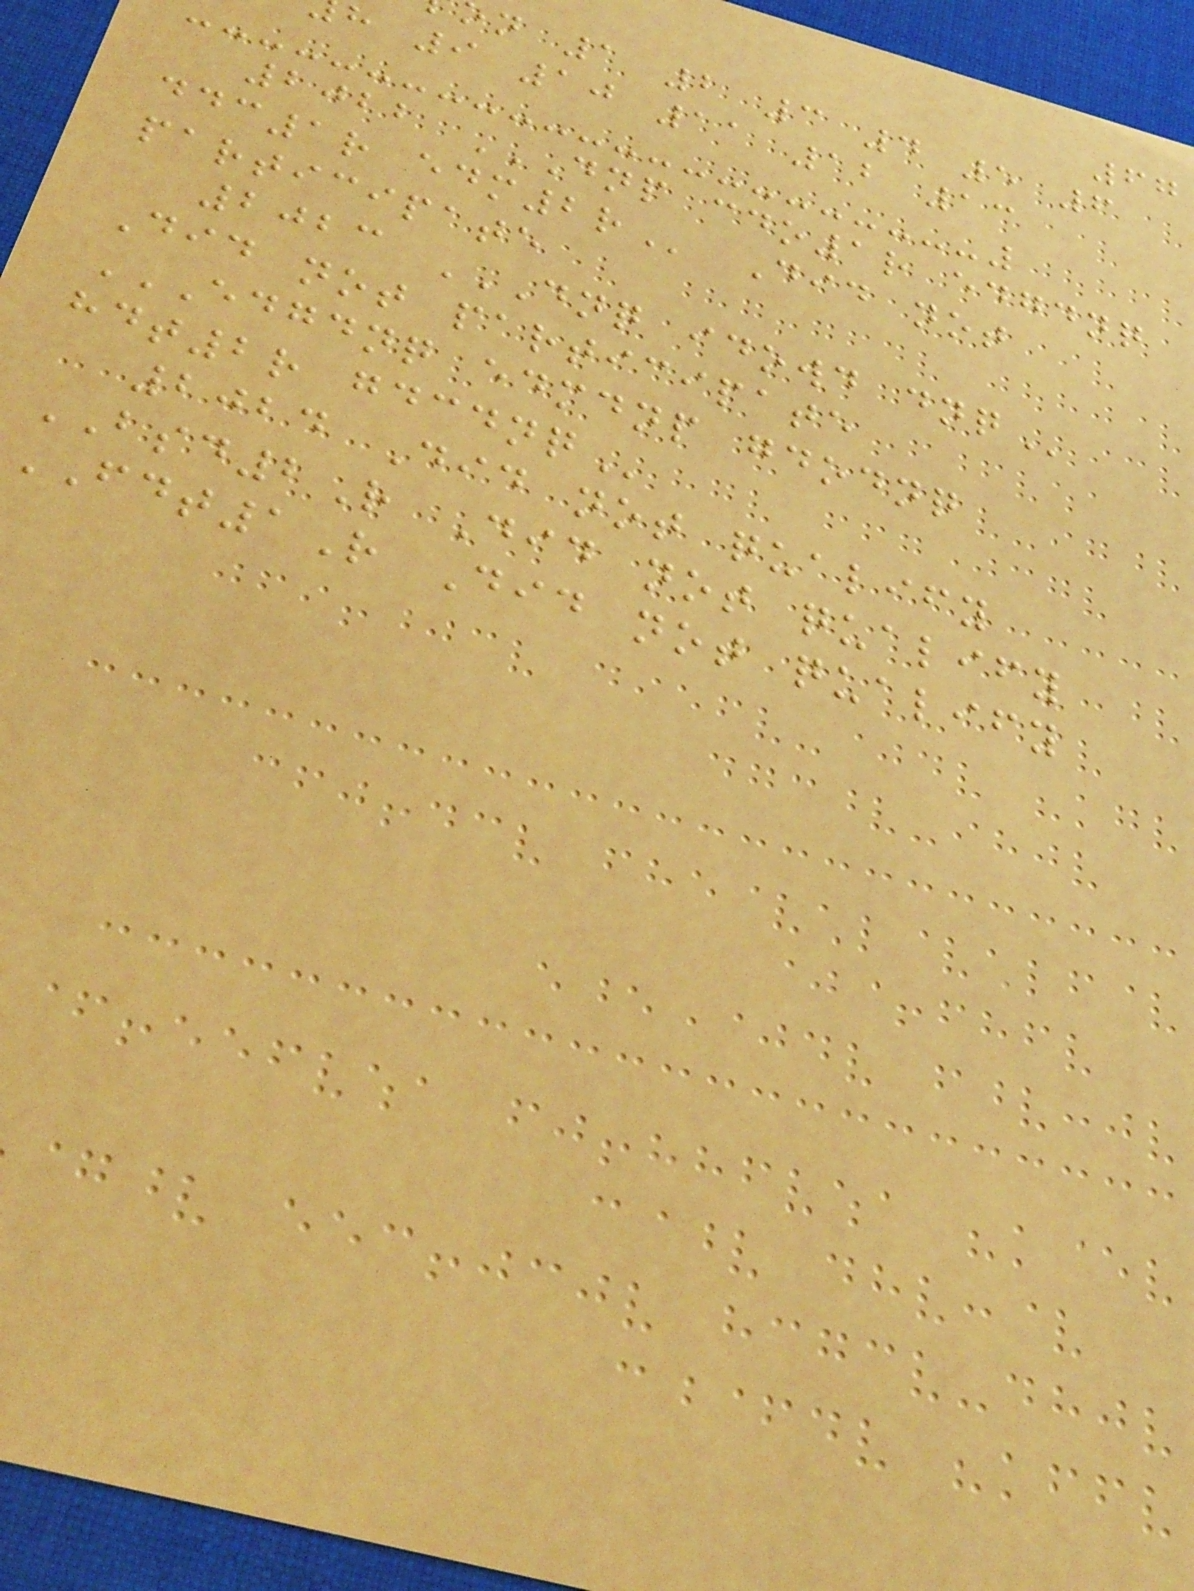67
n 1 2 3 4 5 6
h 9 10 11 12 13
2022 DNP CDO1R EDGDNQ
ddc1r
participate
2023 DNQ IDOWD DNQ
Did not participate
EDGDNQ EDMDNP GDODNQ
hdt2r
2024 Did not qualify
BSD2R Did not qualify
FDT1R Did not qualify
